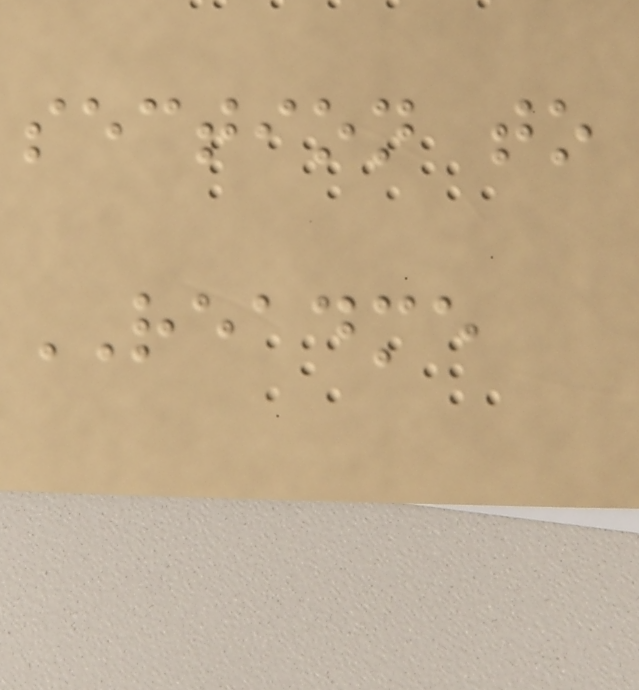section to
README
